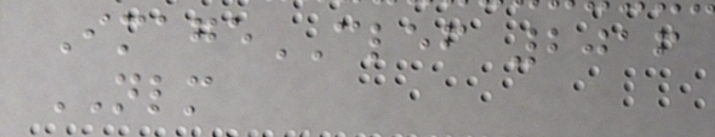ImageCLEF 2016
NLM
